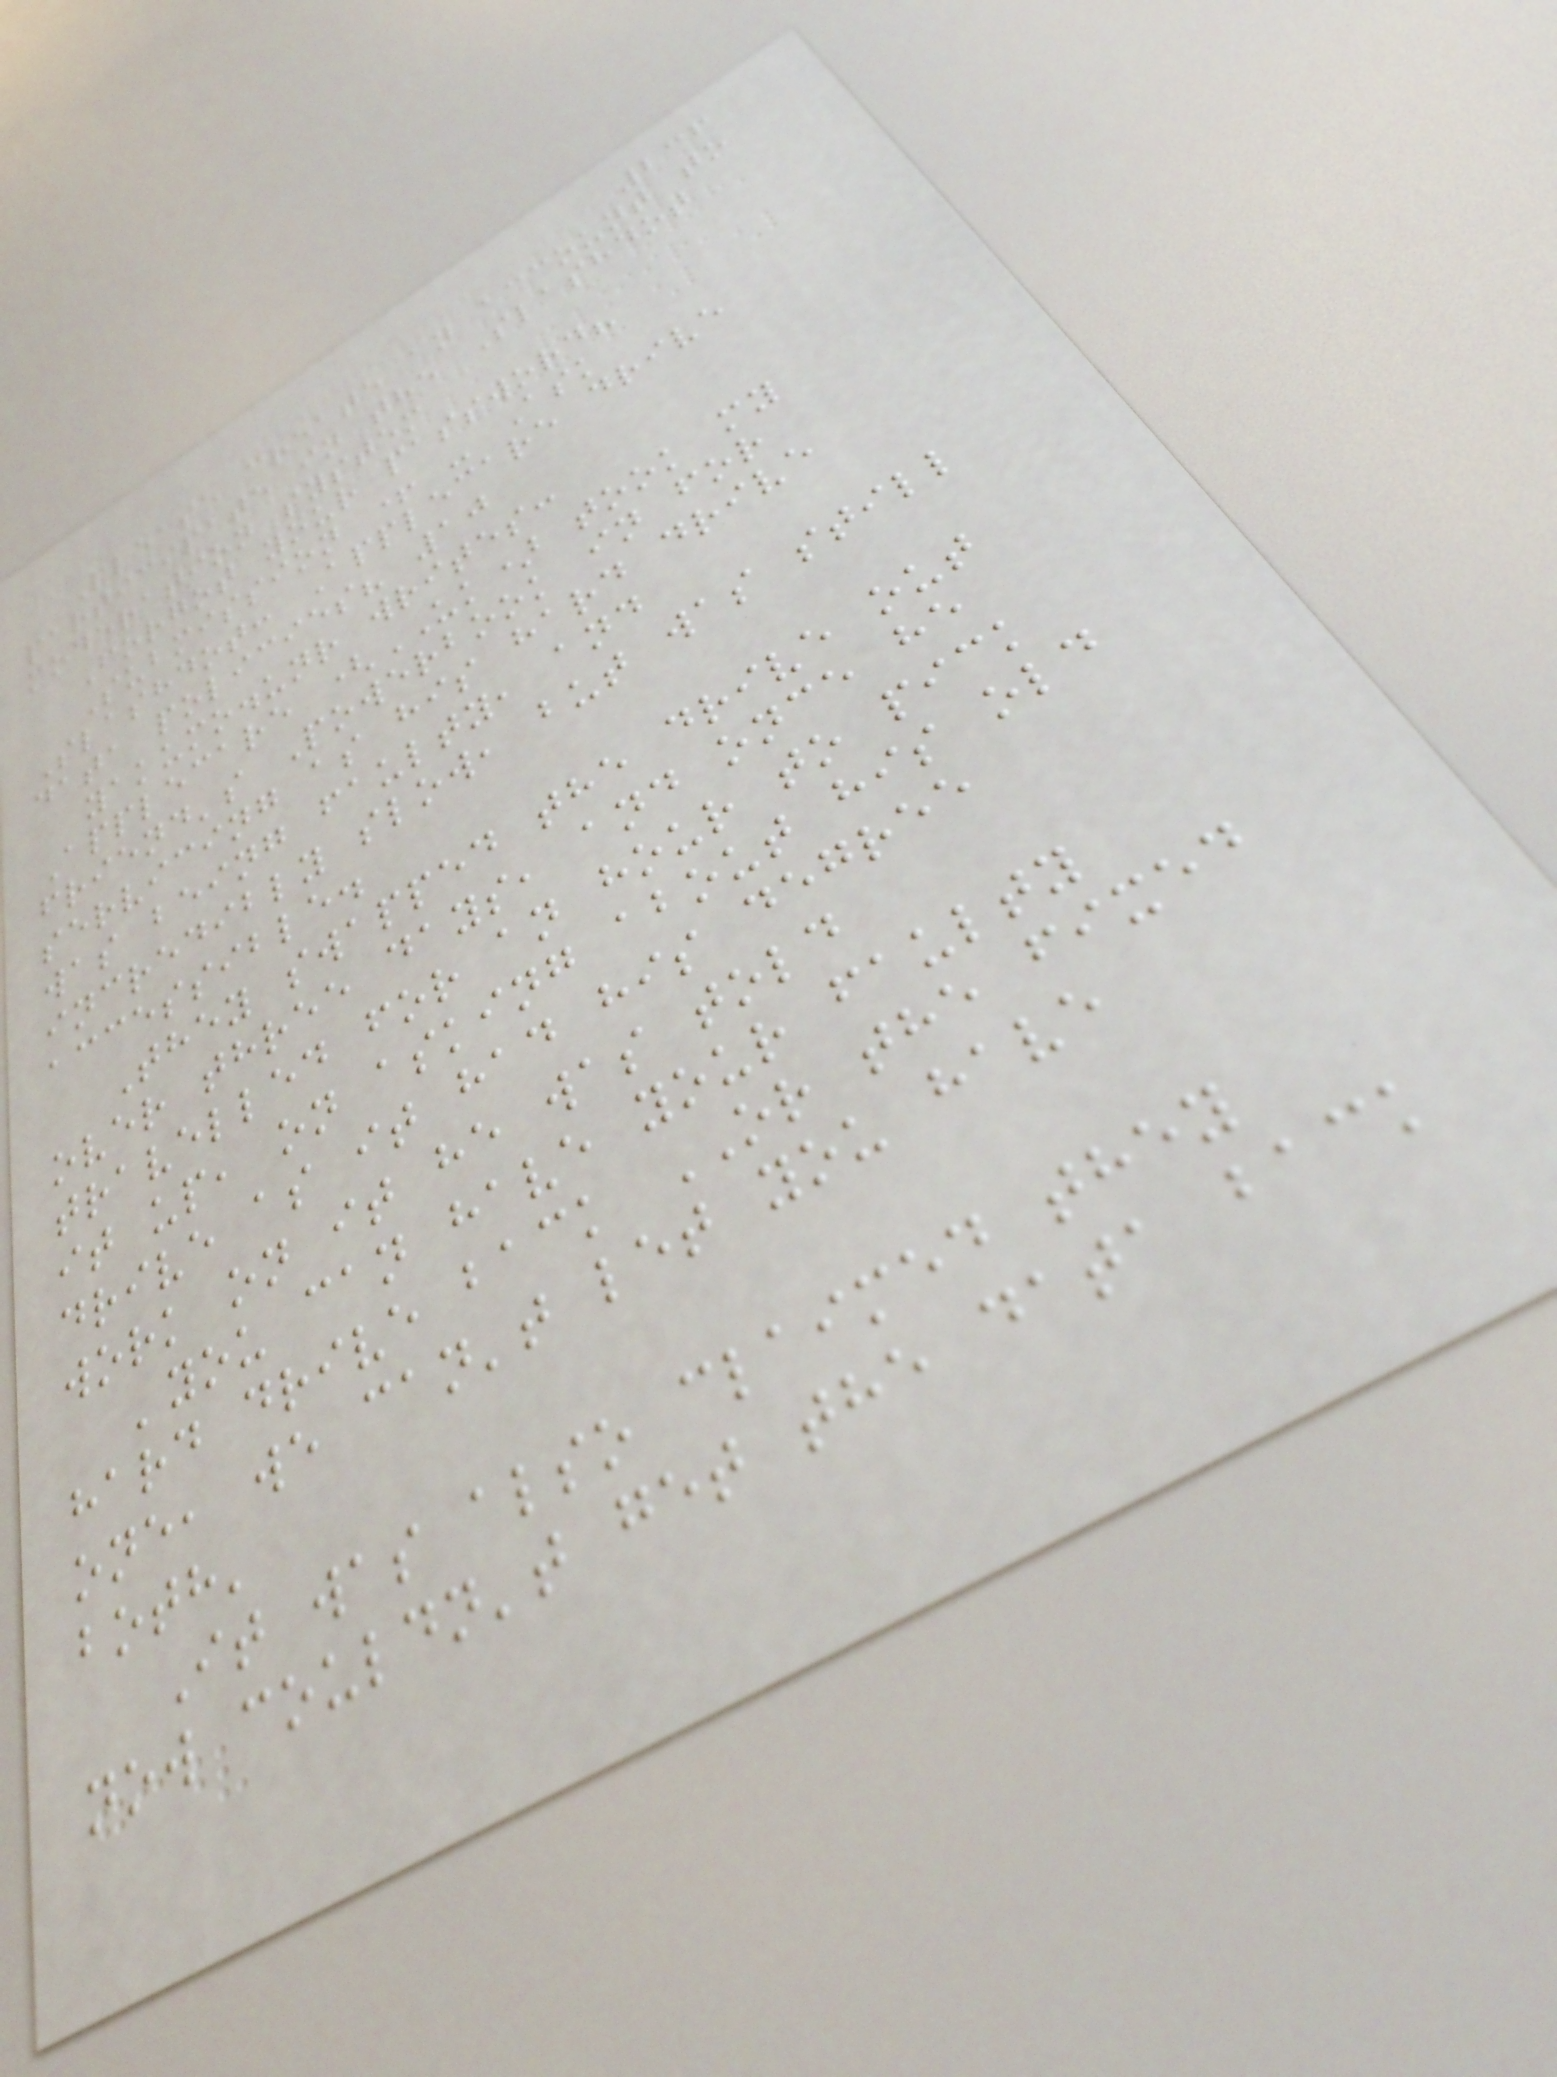236
Please create an account to
participate in the Slashdot
moderation system
Forgot your password?
Submission + - Ask
Slashdot: Applecare drive
data policies? 10
yakumo.unr writes:
Applecare (UK) took my
friend's Powerbook in for
servicing as his hard drive
was being faulty, and
incredibly slow, but was still
accessible.
They swapped the drive out
over three days, and once he
travelled for an hour to pick
it up, on asking about his old
drive as it had his degree
work on it he was told
'you can have your faulty
hard drive back OR the fixed
one, we can't let you have
both'
It was also claimed they
now couldn't get the data back
